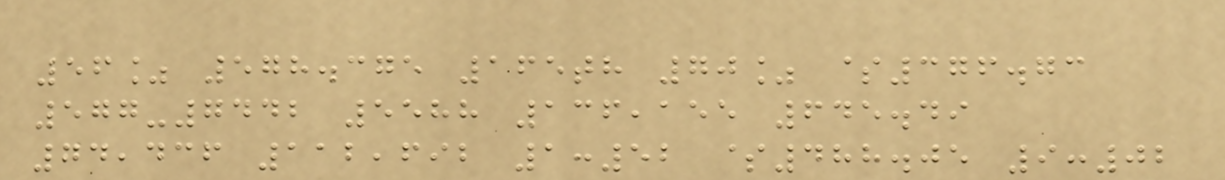56% 578.375 165th 70% $376.73
577-7442 5588 136,155 645.49
74,436 112,692 1:52 $488.05 9:02
